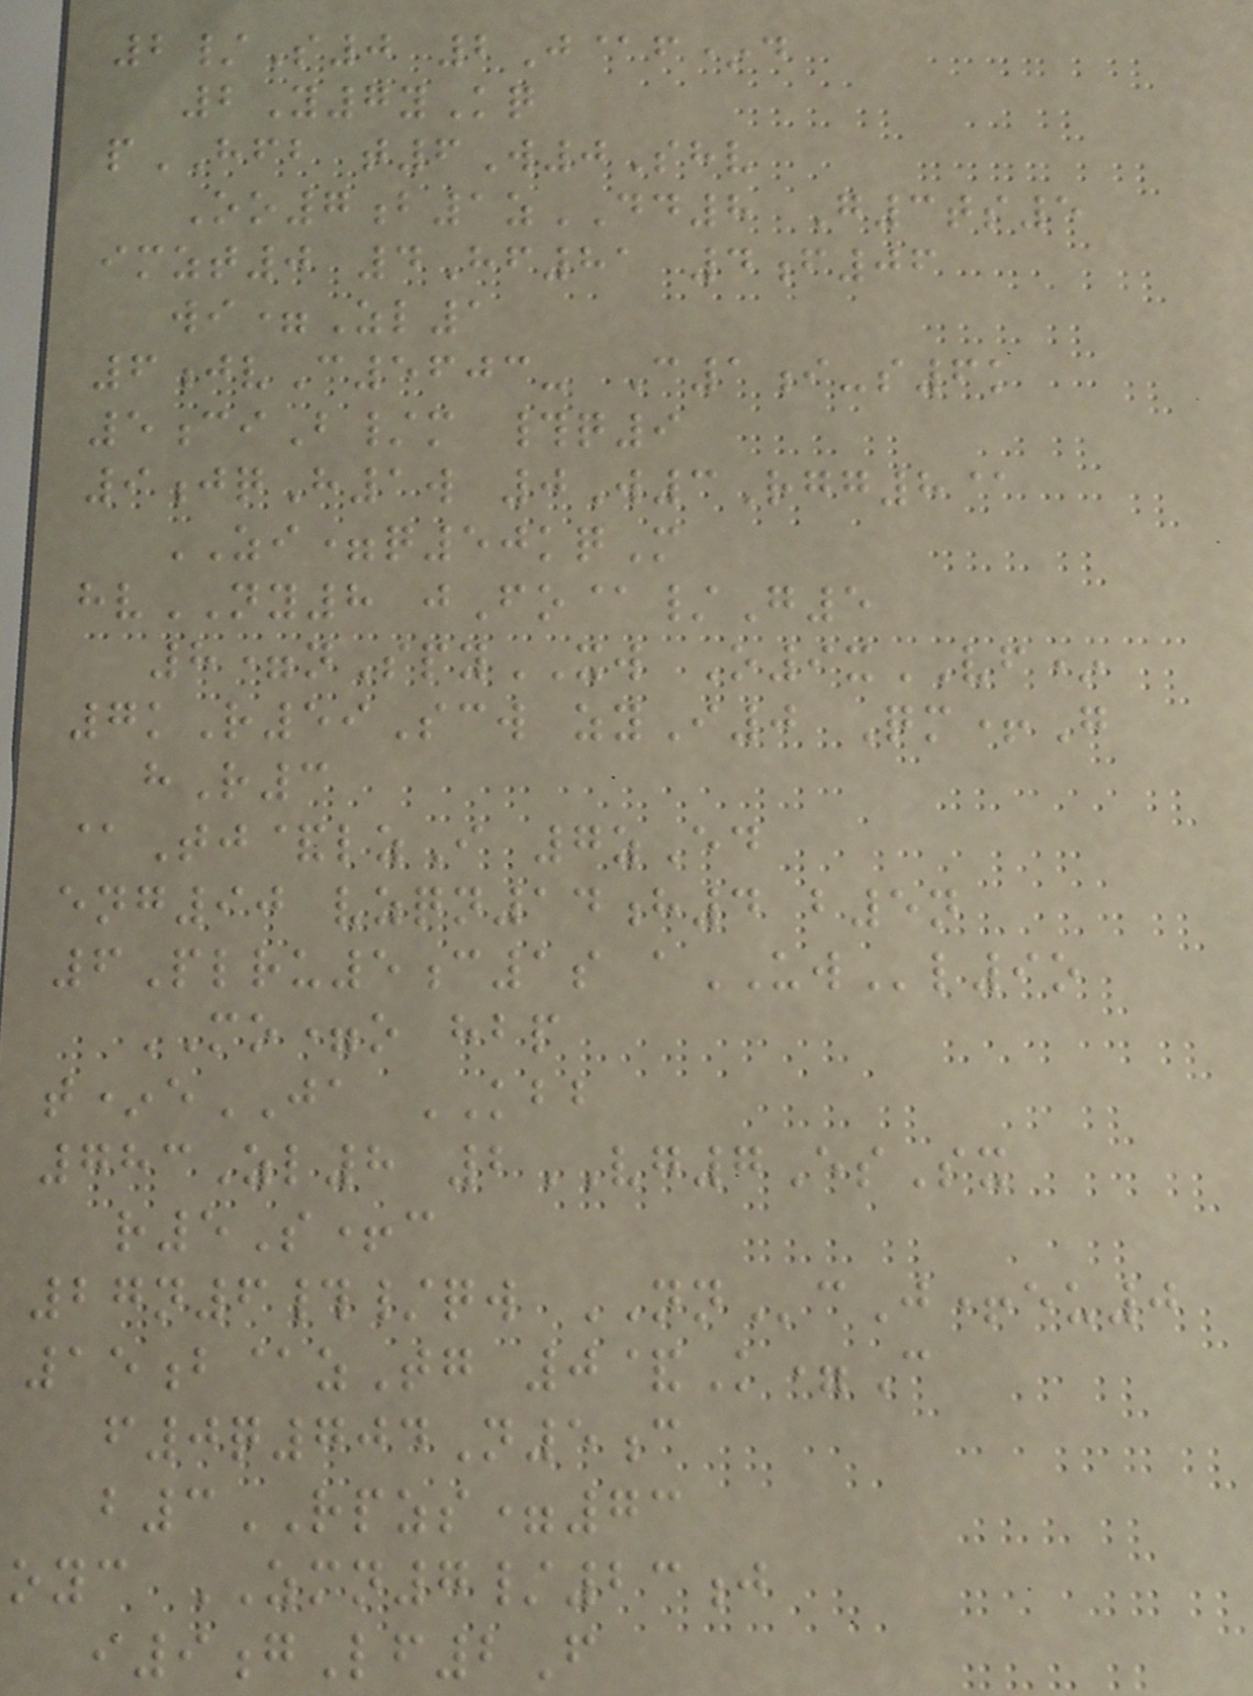2/S0 2J@f*d
2Y7yKq
pHFB t6W0Shv
Oo7b1zDD8 G3ts5
imzt0 4Hf81 4f06
wi=Zl1
6jvC5603- C1i-s6k
5ciB/m #q9
9jqH1w 0W3Rgg8@
ZI=q50kqM
hvNY8 jFo@/G5
8=nSpyXW O9xVF*
7kR59Scw zyI0 Qm+G
hR3
@Tj&lzI 7zEd
eng90 vzqn14h4 b5n
6Plru5c1s aUWl9o
MO=o hbp
t*eJA KBB
783Zl8 2VG7EsSx
r5S+c
27n6#/qw NNcJ+eu0
15b@zTg 0&K=C
f0q704N5c
b3RPZS=73
oyc ZMN7/23j
i9gLf2F
